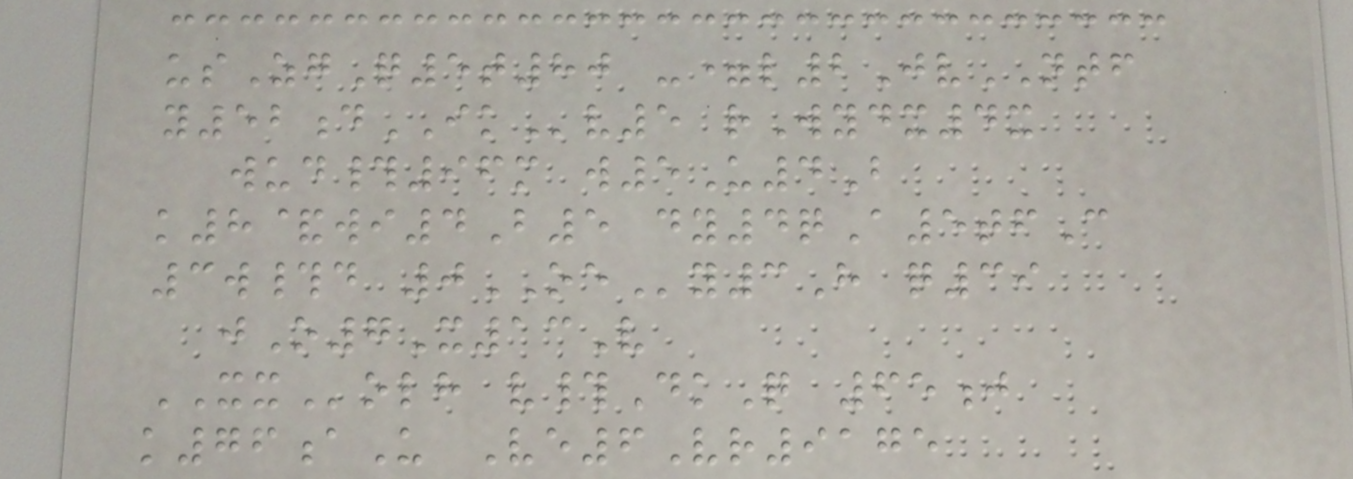usZgQ5t80 -=l2JvNTF
y52dIKv5 rWydx4x
wud#96m w5U4B
k8&wi4B5 dy4qA5tfC
3w#d 0OEy3H q39
jO7X13V
XXolh v#DkQ 65j
k76aU Ve6Vr9175
